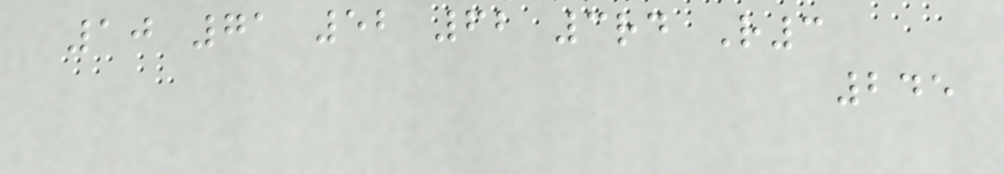10 71 52 62 3rd R3
245
